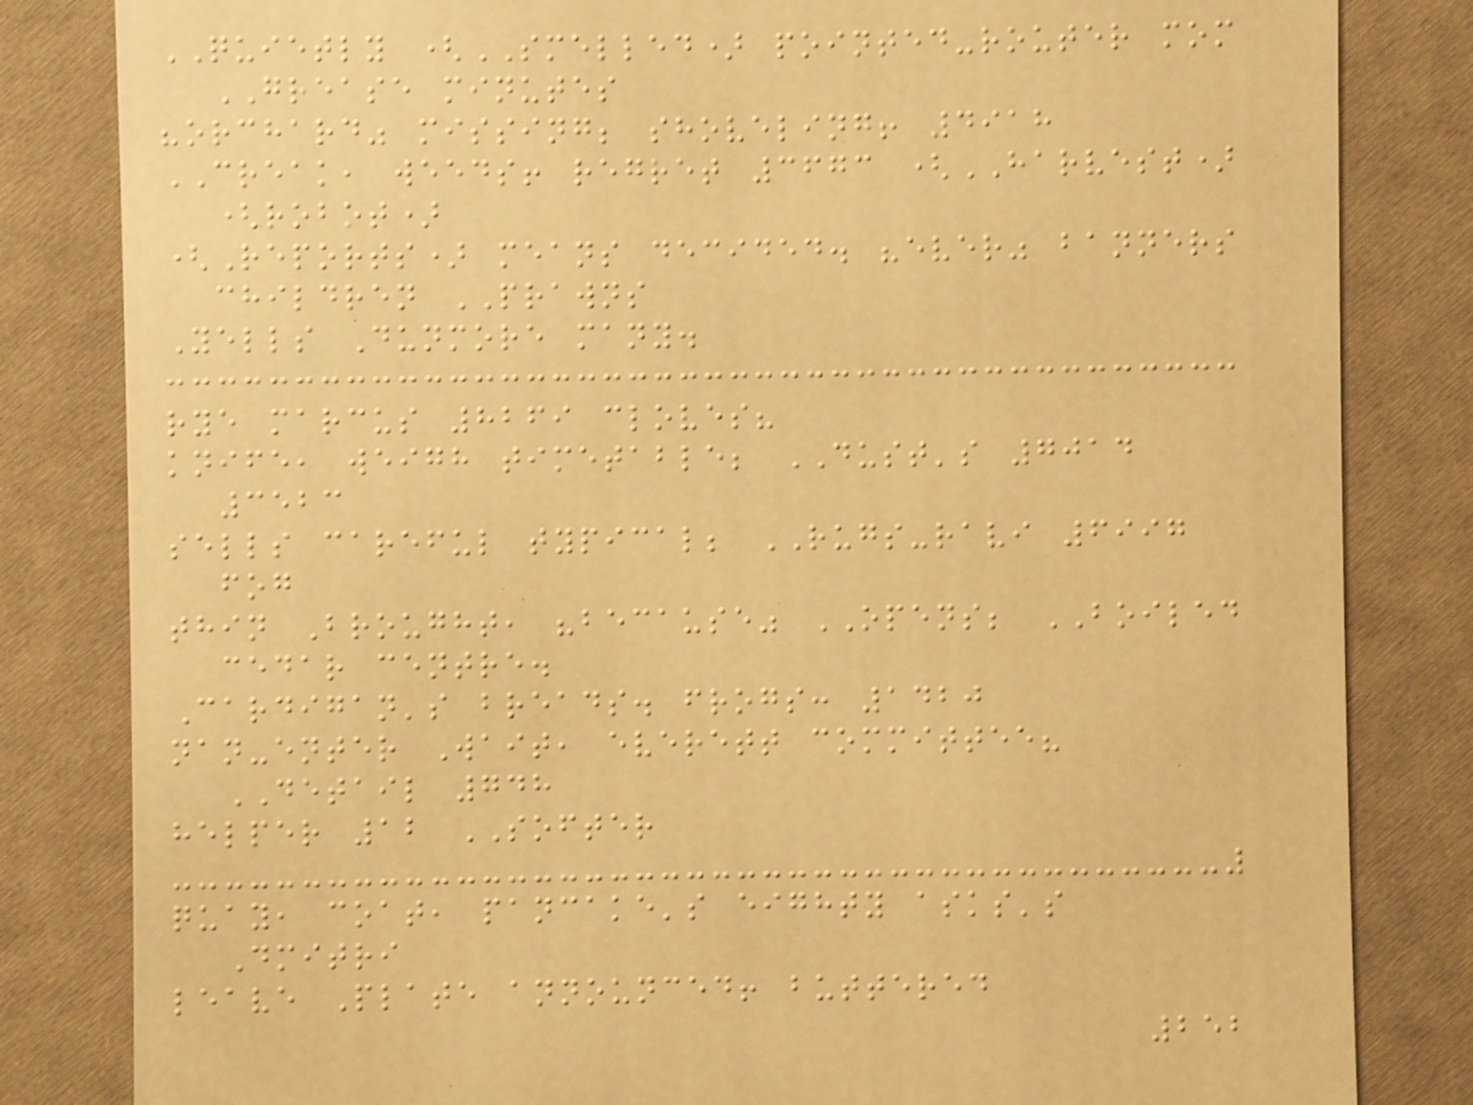QUIETLY (SMELLED) pointed-router mom
GREASE minutes
"orchard" missing; shoveling! 4918
CREAK, weeds! regret 3673 (HARVEST)
(robot)
(Reports) means decided. "ever" banners
children PRAWNS
Yells Dunmore many.
rye marcus 8269 cloves?
knife, weigh timetable; DUST's 7014
3523
sells careful typical; RUGS-ravi 6997
fog
thin Brought, "because" OPENS; BOILED
cedar centre.
Cardigan's breads. frogs: 1420
nan-enter Wait, everett committee?
DETAIL 748
helper 12 SOFTER
quay, coat, pancake's eighty asks's
Dmitri
leave Plate announced! buttered
252
